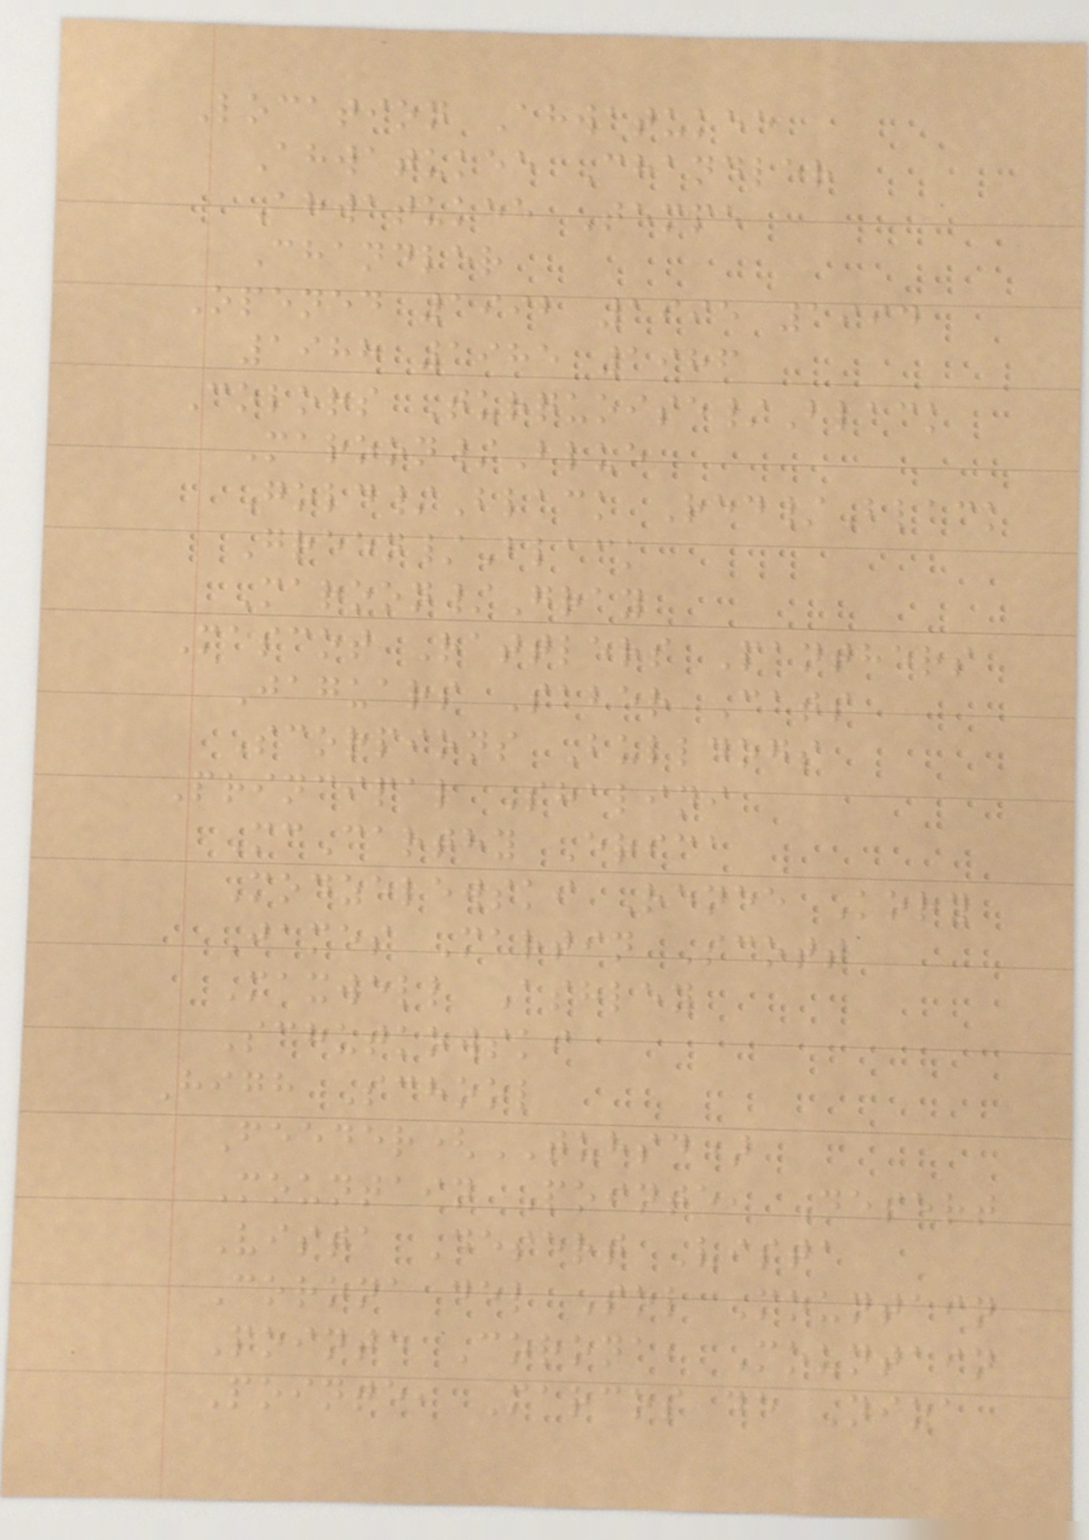Location Ahwatukee
Ahwatukee Chandler
Ahwatukee Tempe
Chandler
Opened 1992 1995 1994
1988 1985 1986
Colors Turquoise/Black
Maroon/Blue
Gold/Black Red/Black
Green/Black
Maroon/Gray
Mascot Rattlers Panthers
Jaguars Saber Cats
Scorpions Bulldogs
Principal Shalini
McCarthy Erica
Modzelewski Renee Kory
James Martin Scott
Maxwell Ashley
Schutkowski
High School
Feeder(TUHSD)
Mountain Pointe, Desert
Vista Desert Vista
Corona del Sol Mountain
Pointe Corona, Mountain
Pointe, Marcos de Niza
